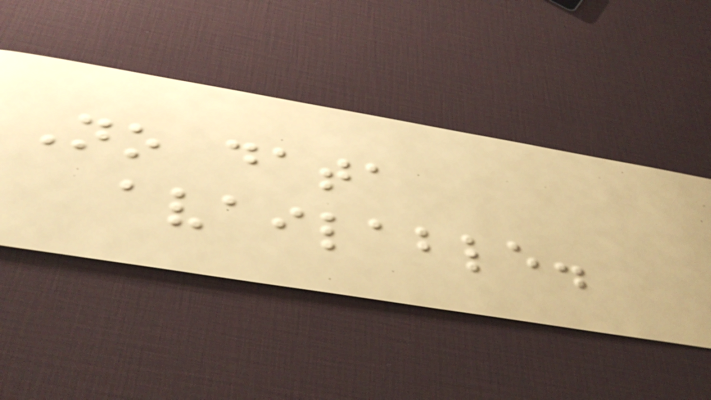No data
available.
